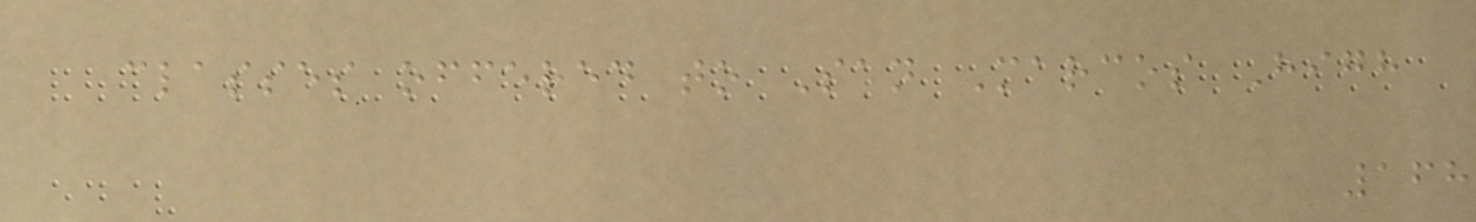classes offered to San Marcos High
168
